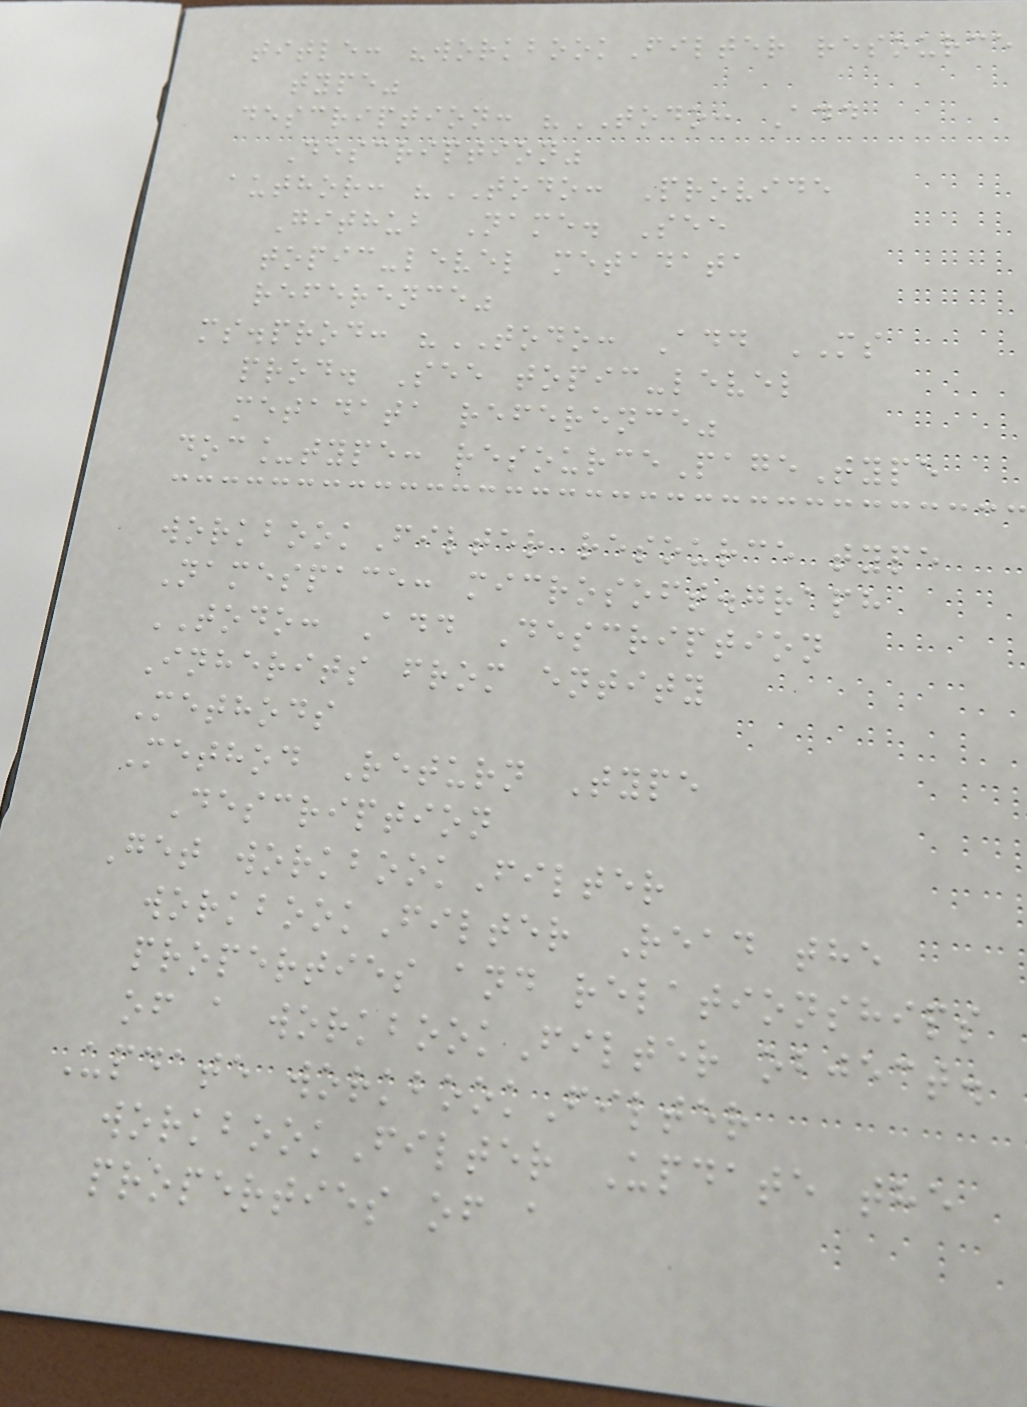title: "workbookFilter resource
type"
description: "TODO: Add
Description"
author: "TODO: Provide
Github Name. See
topic-level metadata
reference"
ms.prod: "TODO: Add MS
prod. See topic-level
metadata reference"
doc_type: resourcePageType
workbookFilter resource type
Namespace: microsoft.graph
TODO: Add Description
Inherits from entity
Methods
Method Return Type
Description
Get workbookFilter
workbookFilter Read the
properties and relationships
of a workbookFilter object.
Update workbookFilter
workbookFilter Update the
properties of a
